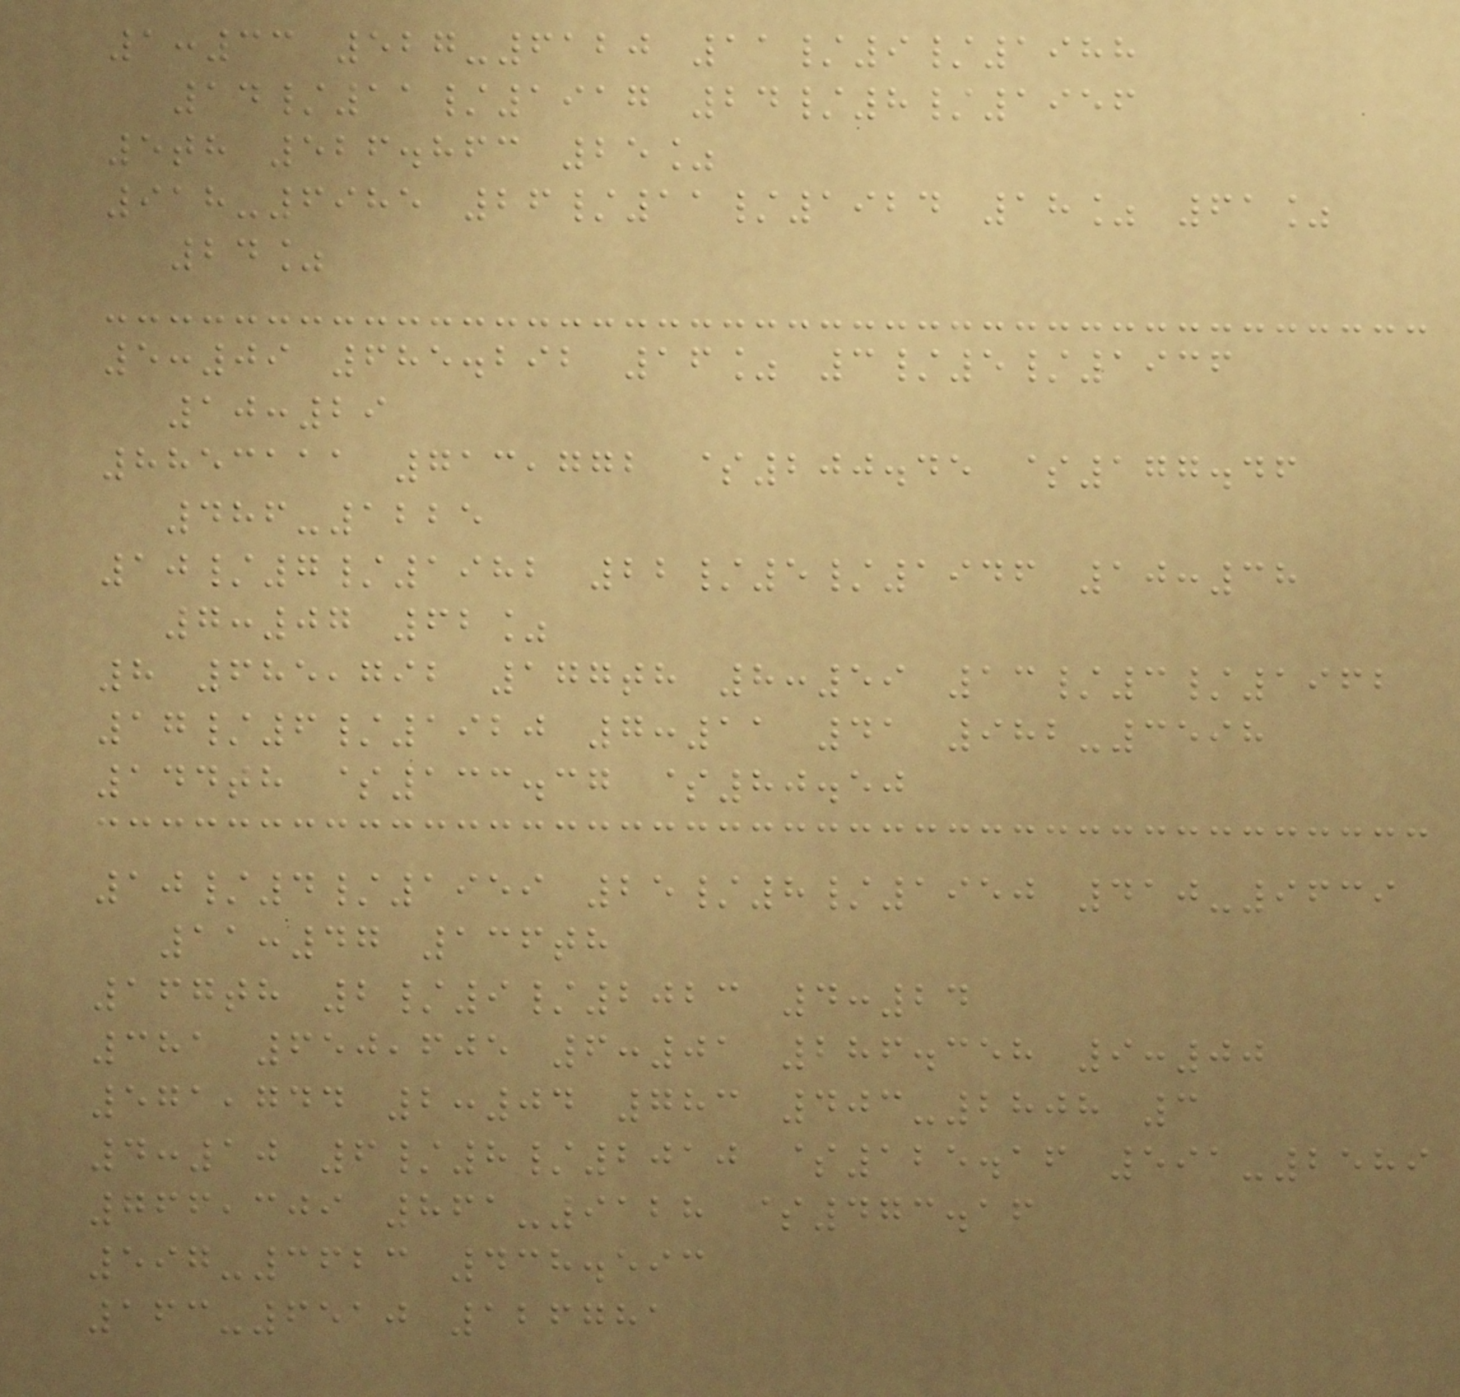1:33 527-6120 11/9/1988
14/11/1917 24/8/1956
5th 526.863 25%
918-6985 26/11/1924 18% 61%
24%
5:09 685.292 16% 3/5/1936
10:29
8853111 713,772 $200.45 $177.46
486-1225
10/7/1982 22/5/1946 10:38
7:07 62%
8 685,792 177th 8:59 13/3/1962
17/6/1920 7:11 41 982-3598
144th $133.37 $80.50
10/4/1959 25/8/1950 410-9639
11:47 136th
167th 2/9/2023 4:24
381 650,605 6:01 286.358 9:00
571,744 2:04 783 403-2808 3
4:10 6/8/2010 $125.16 591-2589
766,309 861-9128 $473.16
597-3623 438.593
163-6510 126781
